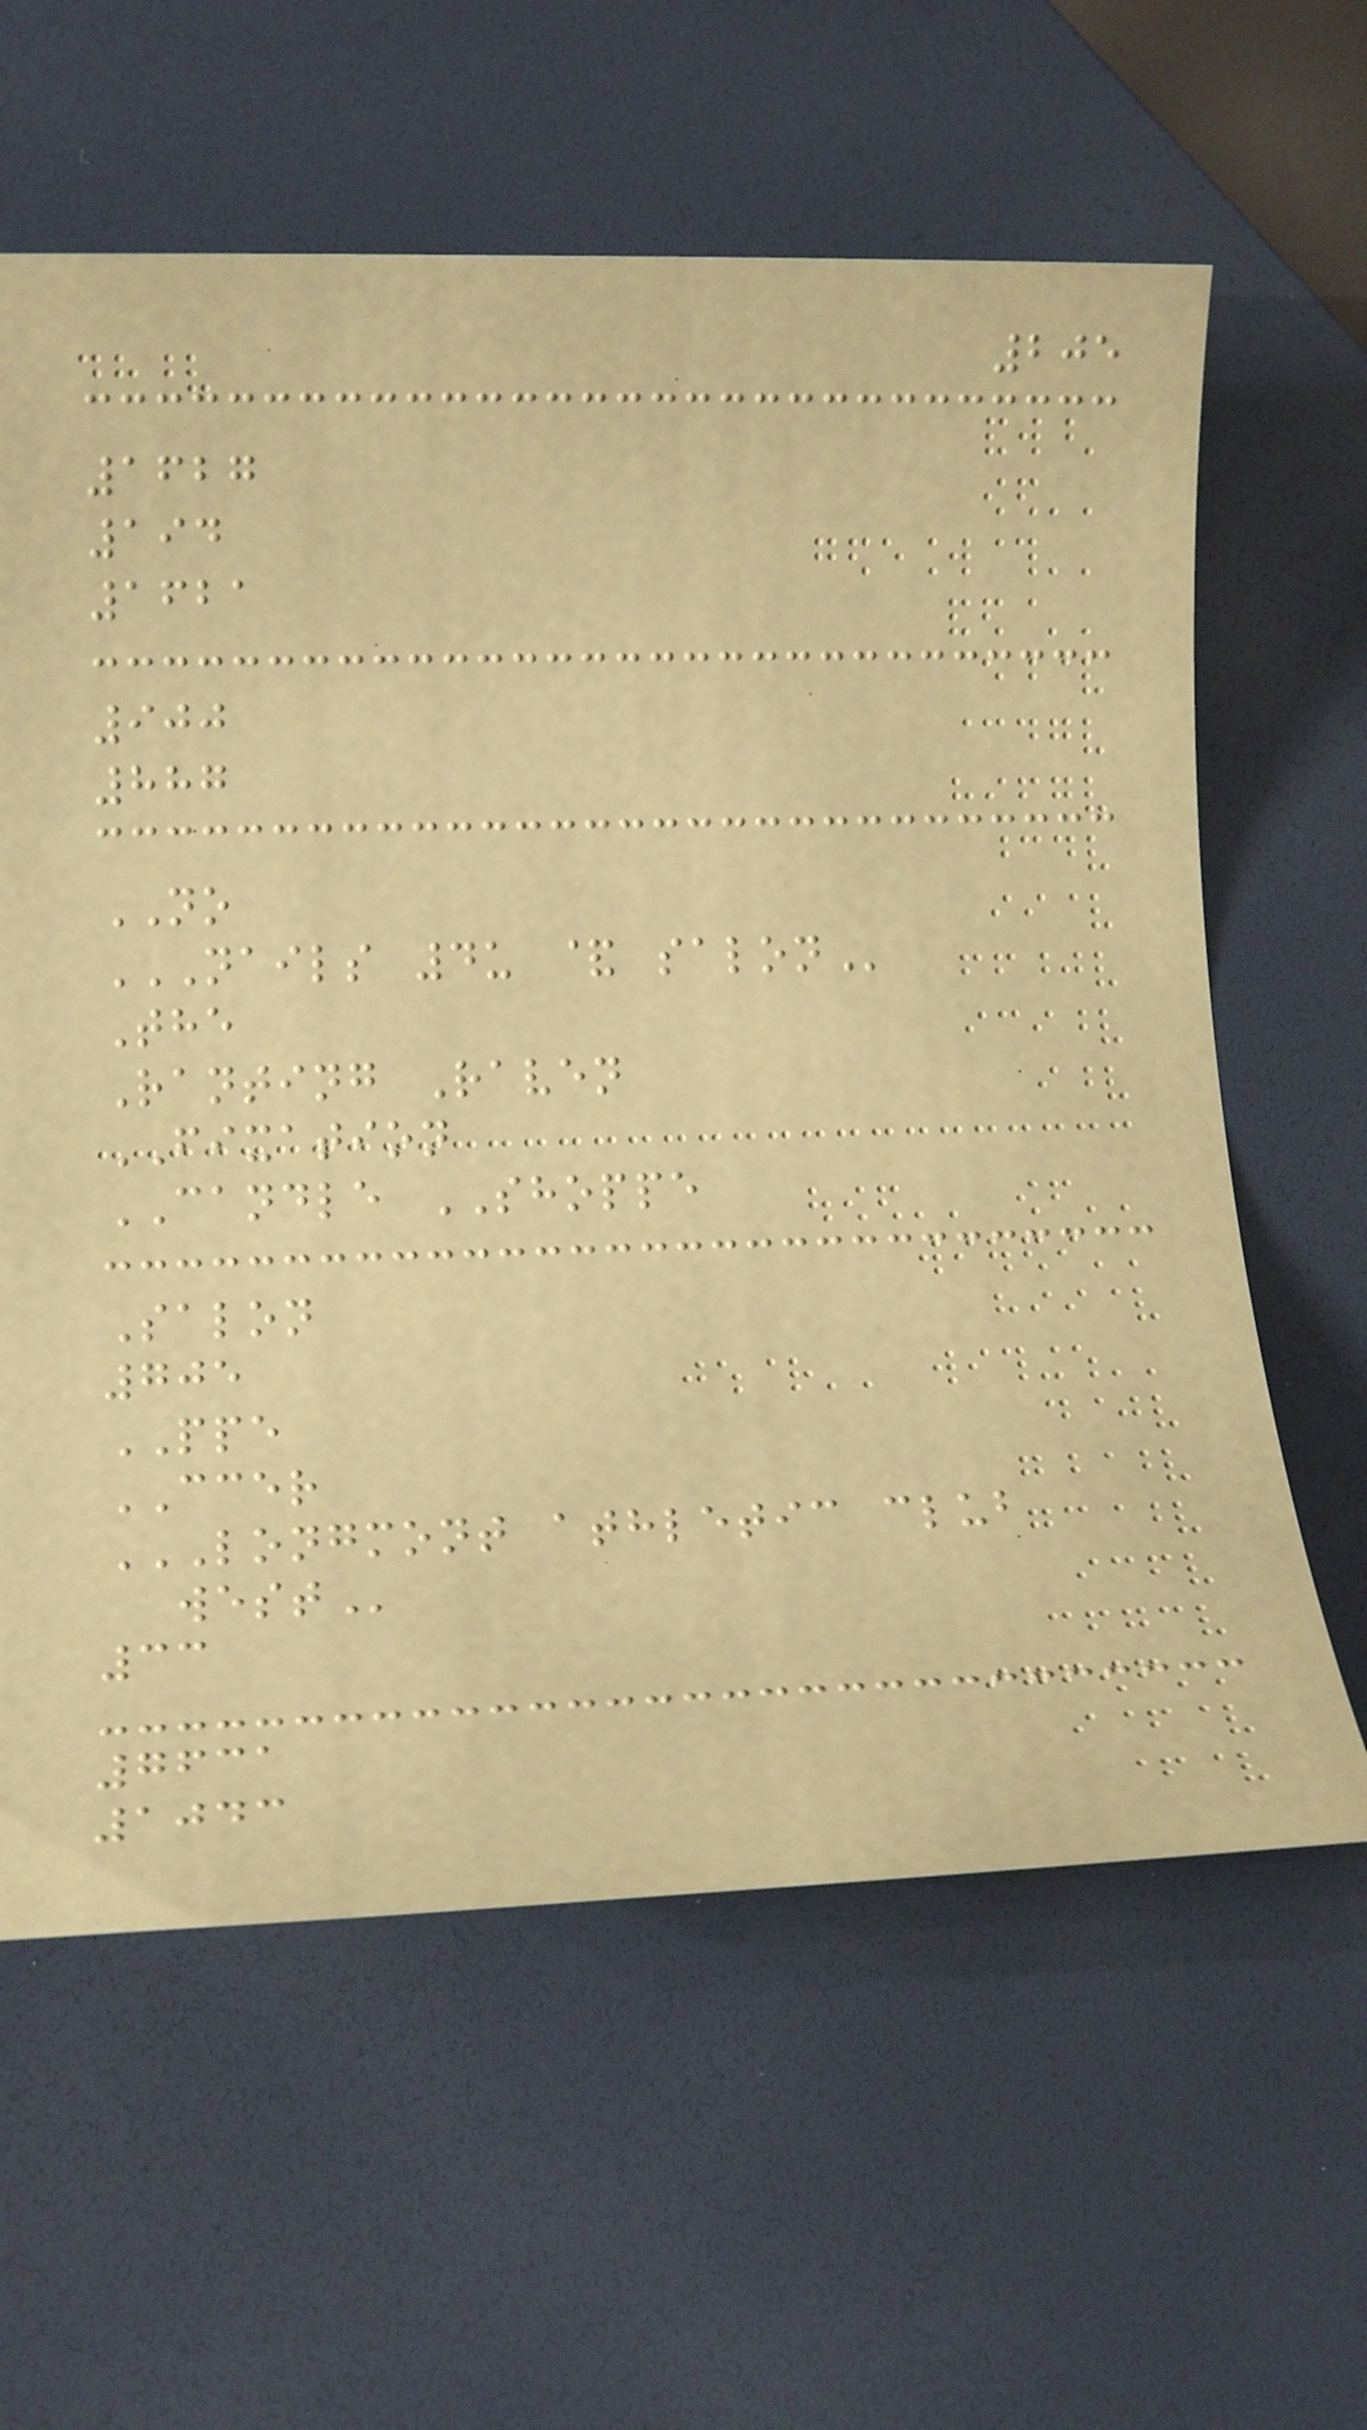205
1627
194
1621
900
887
NO
NAILS 4U & SALON
The
Ranting Raven
FIXATION
CANDLE SHOPPE
Salon
705
PPE
CCER
LONGMONT ATHLETIC CLUB
WEST
33
7631
1043
